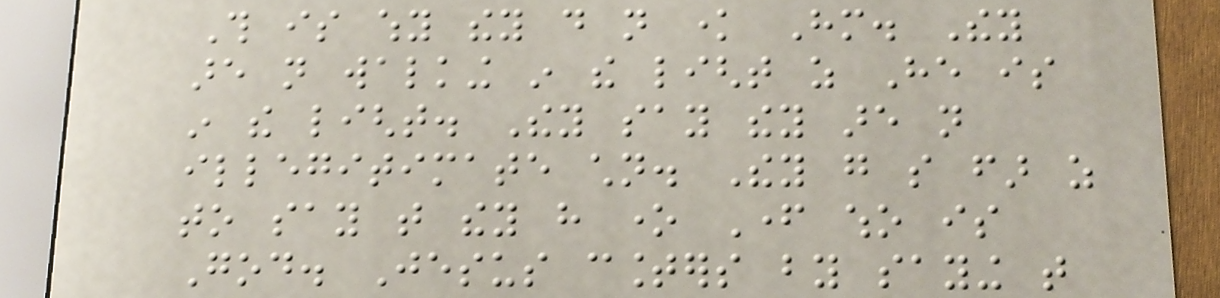This is why they do not know Him. They
are not walking in the light as He is
in the light. They say they are not
illegitimate children. They go so far as
to say that they have one Father who is
God. Jesus counters by saying that
